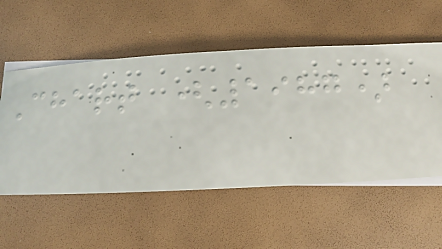Chart (1987)
